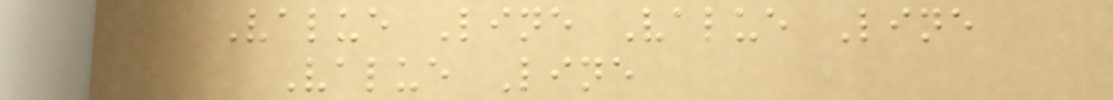Value Line Value Line
Value Line
